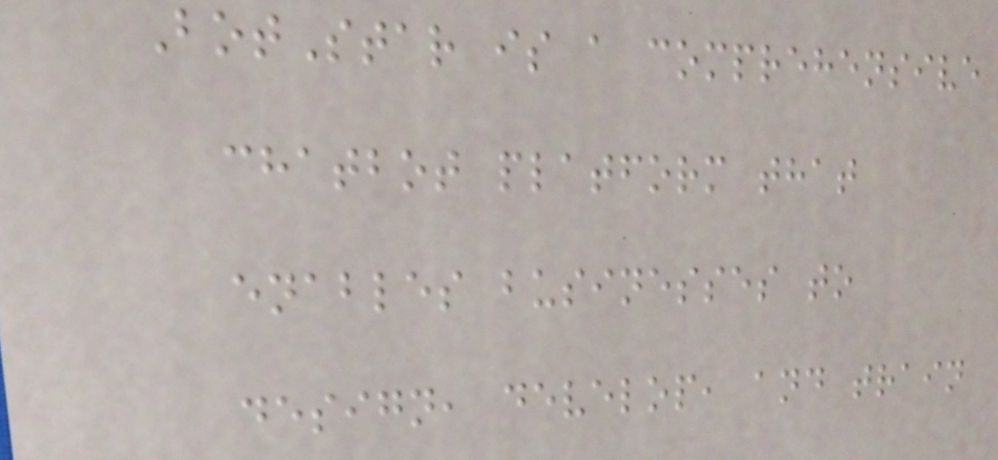BotStar is a comprehensive
chatbot platform that
enables businesses to
design, develop, and train
